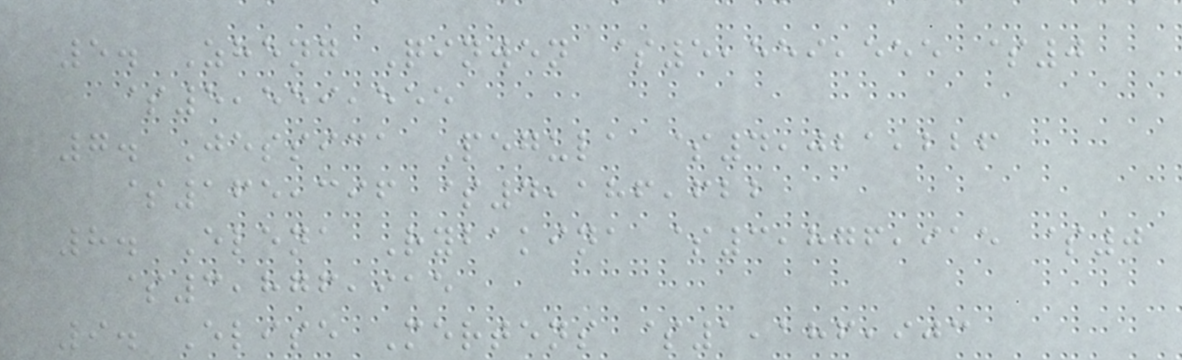5. Zheng Qinwen $5,559,555 $0
$5,559,555
7. Jessica Pegula $4,021,226
$165,396 $4,186,622
8. Elena Rybakina $3,876,915 $0
$3,876,915
9. Elise Mertens $1,186,903
